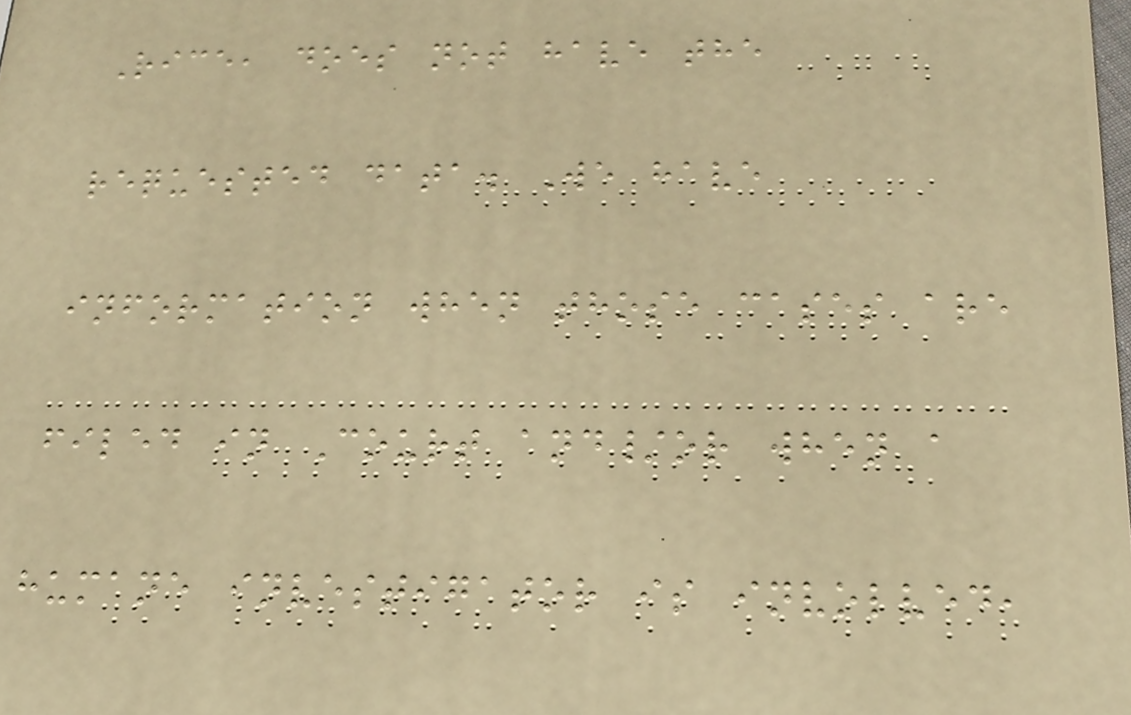Rice, does not have the
requested data. We have
information when those cases are
filed in Court and/or when a
humane investigator is involved,
